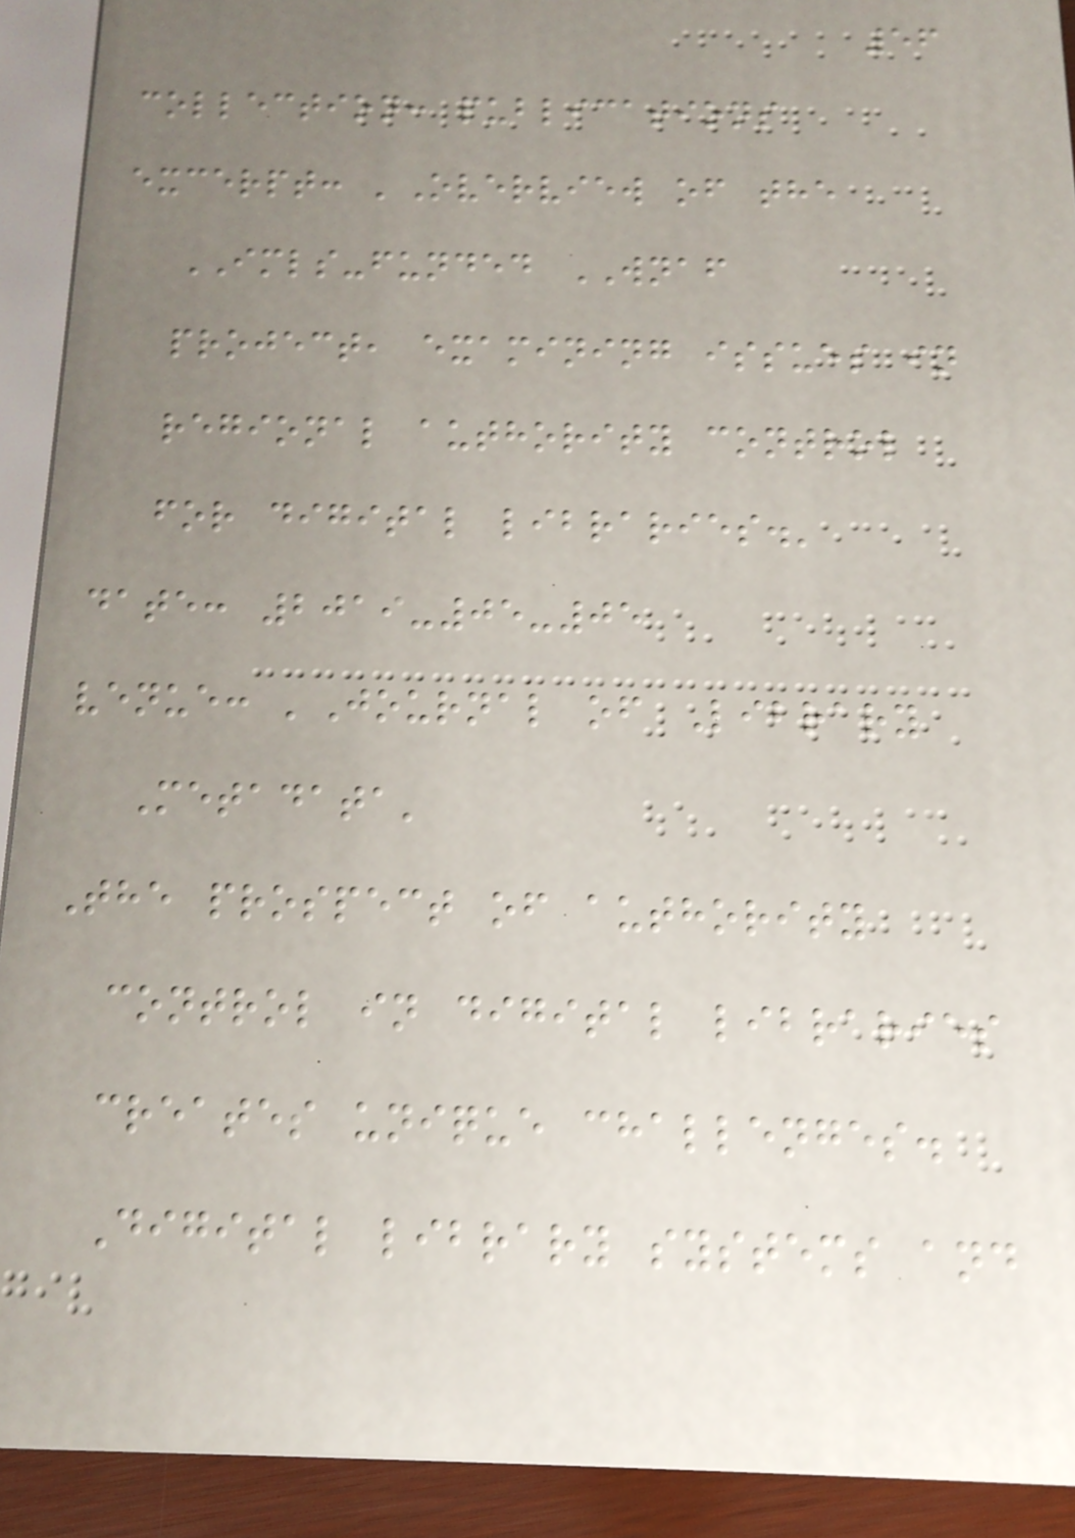56
collection: publications
excerpt: 'Overview of the
IMLS-funded WNAF
project, examining issues in
regional authority control
for digital libraries.'
date: 2019-05-05
venue: 'Journal of Library
Metadata'
The prospect of authority
control in digital libraries
creates unique challenges.
Digital library systems and
